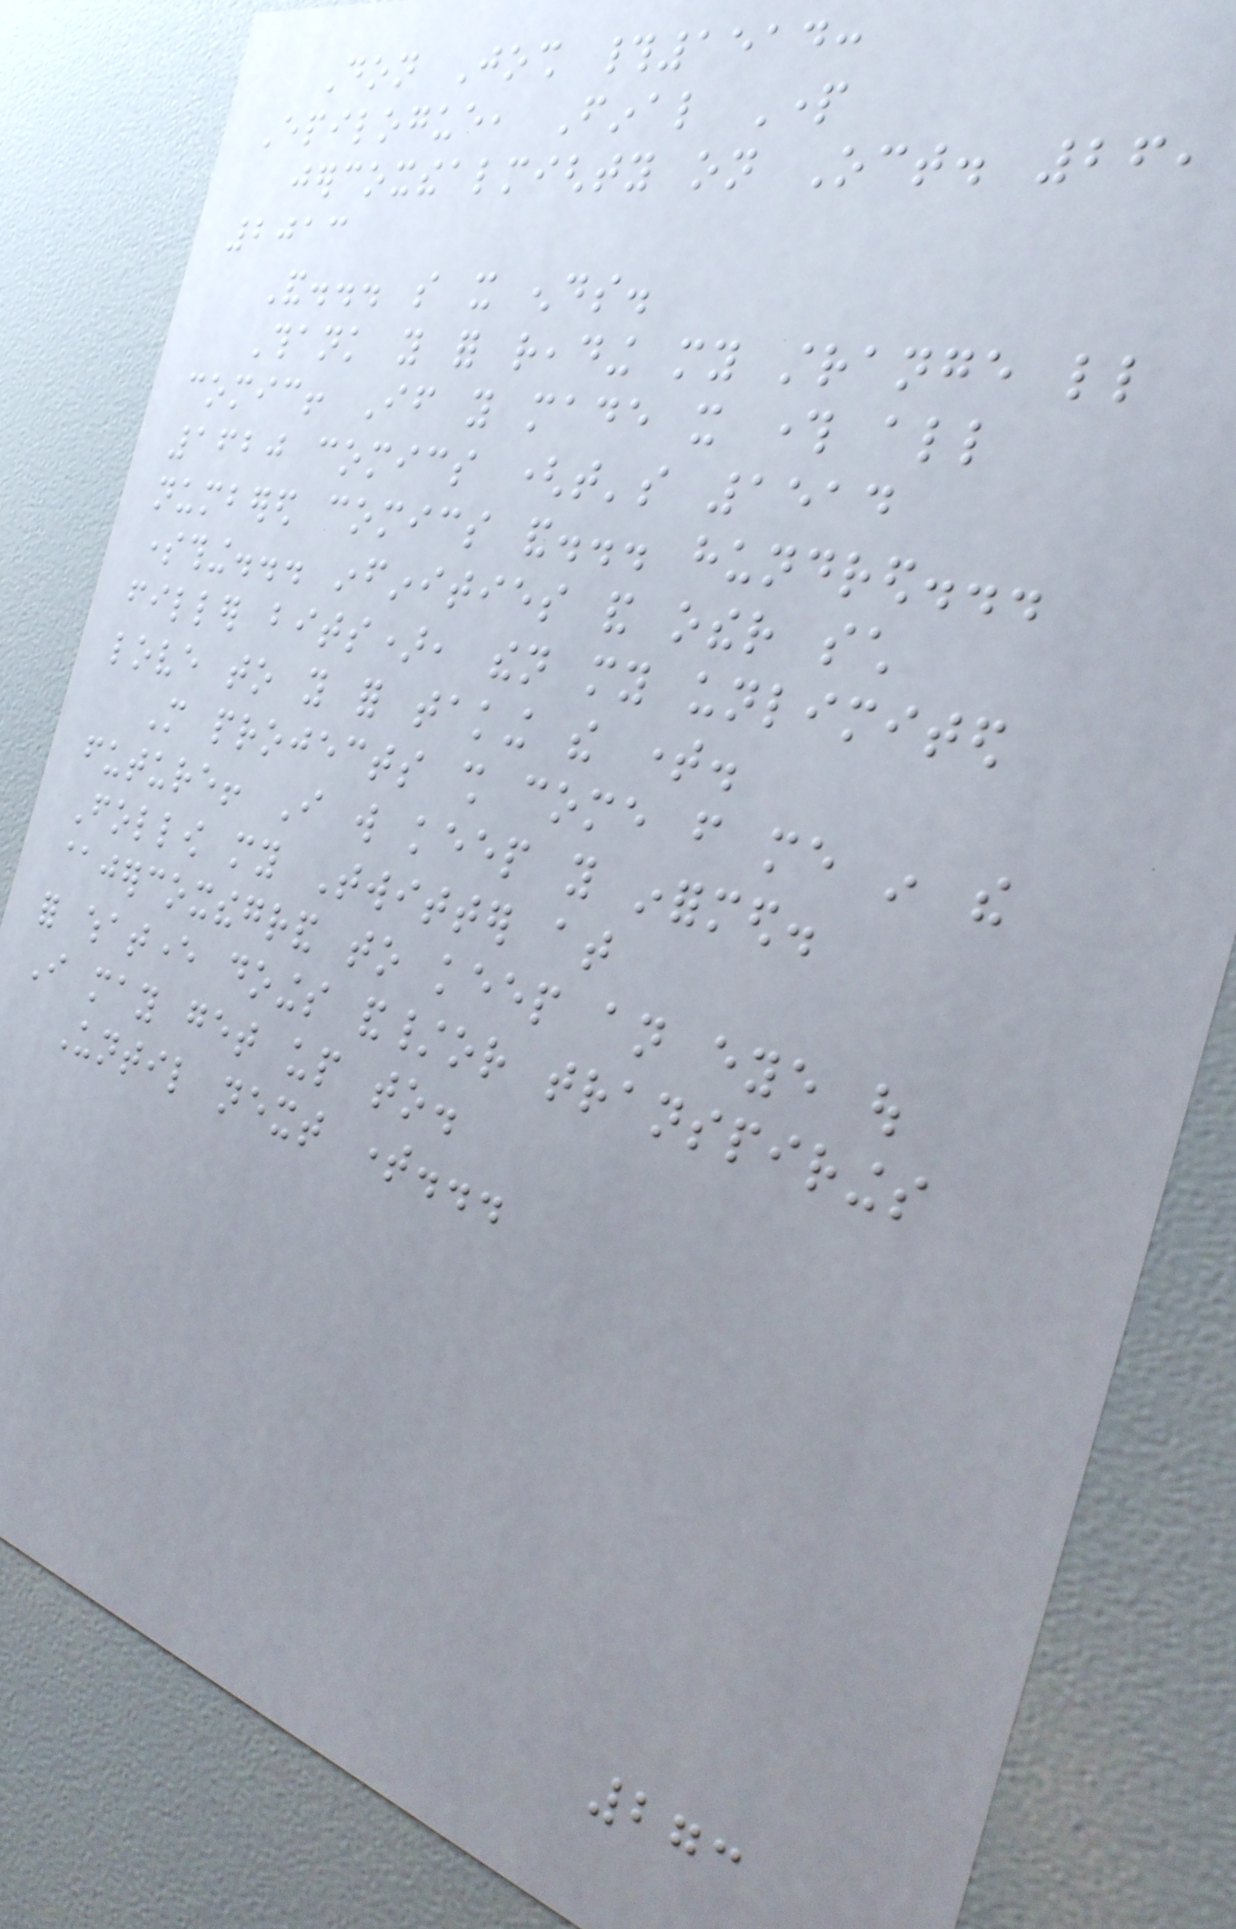Don Josh #1514:
Epilogue, Final Part
jercoxthealmighty on Oct. 26,
2013
And... so it ends.
Thank you for reading my strange little
comic! If you made it through all
1620 comics (that's 1514
numbered comics and... hundred...
something... infinities and other such
filler bits), then my unlimited
love to you for taking the time.
More projects shall come from me in the
future! I will keep you informed.
Follow my Twitter at
@jercoxthegrand to keep an eye out
for whatever doings and/or transpirings
I may get up to.
Until next time...
273
